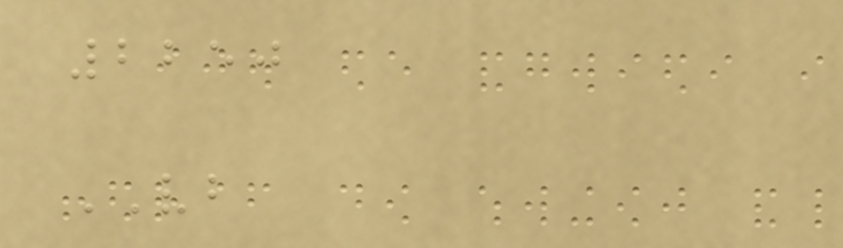2250
VB
